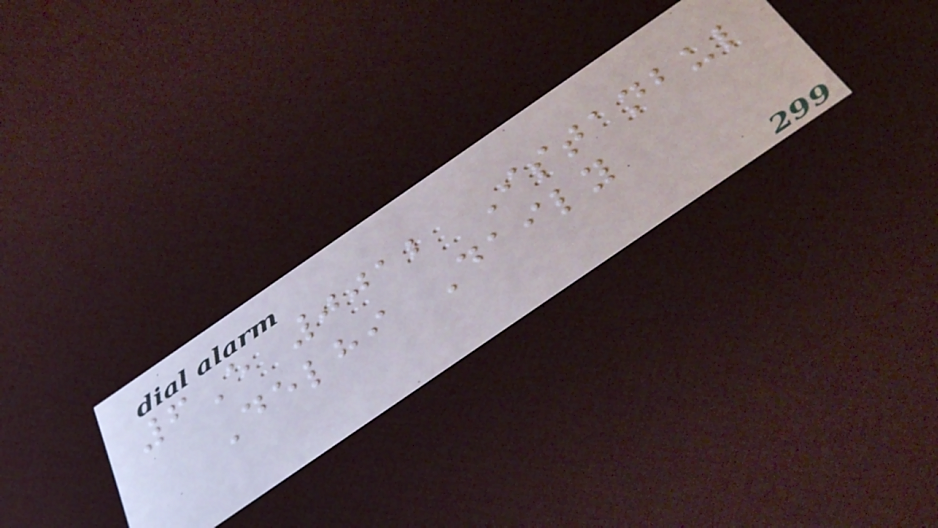6E 0012 Istanbul
Delhi Daily
